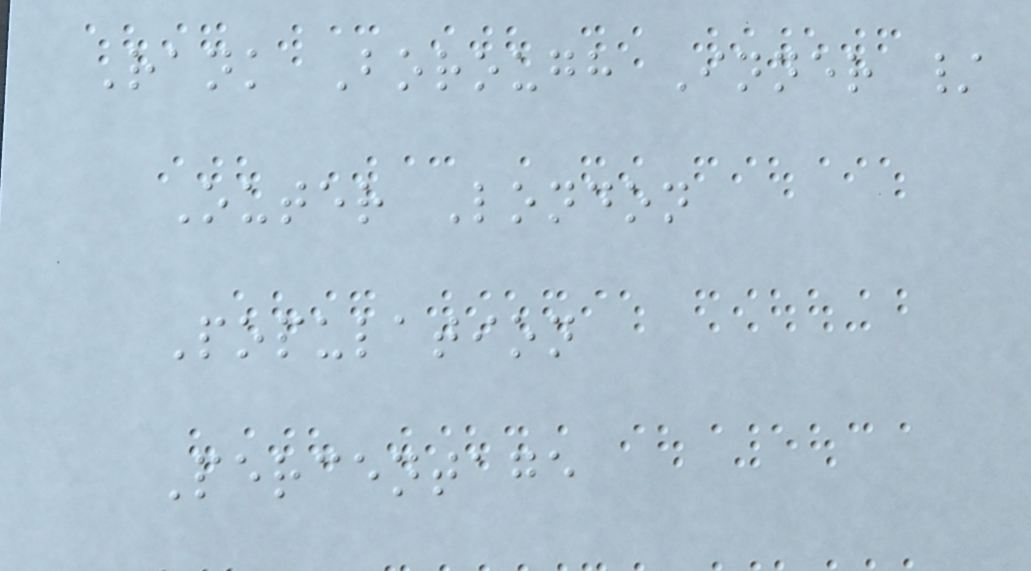Rank Borough Inner /
Outer London
Population
Percentage
